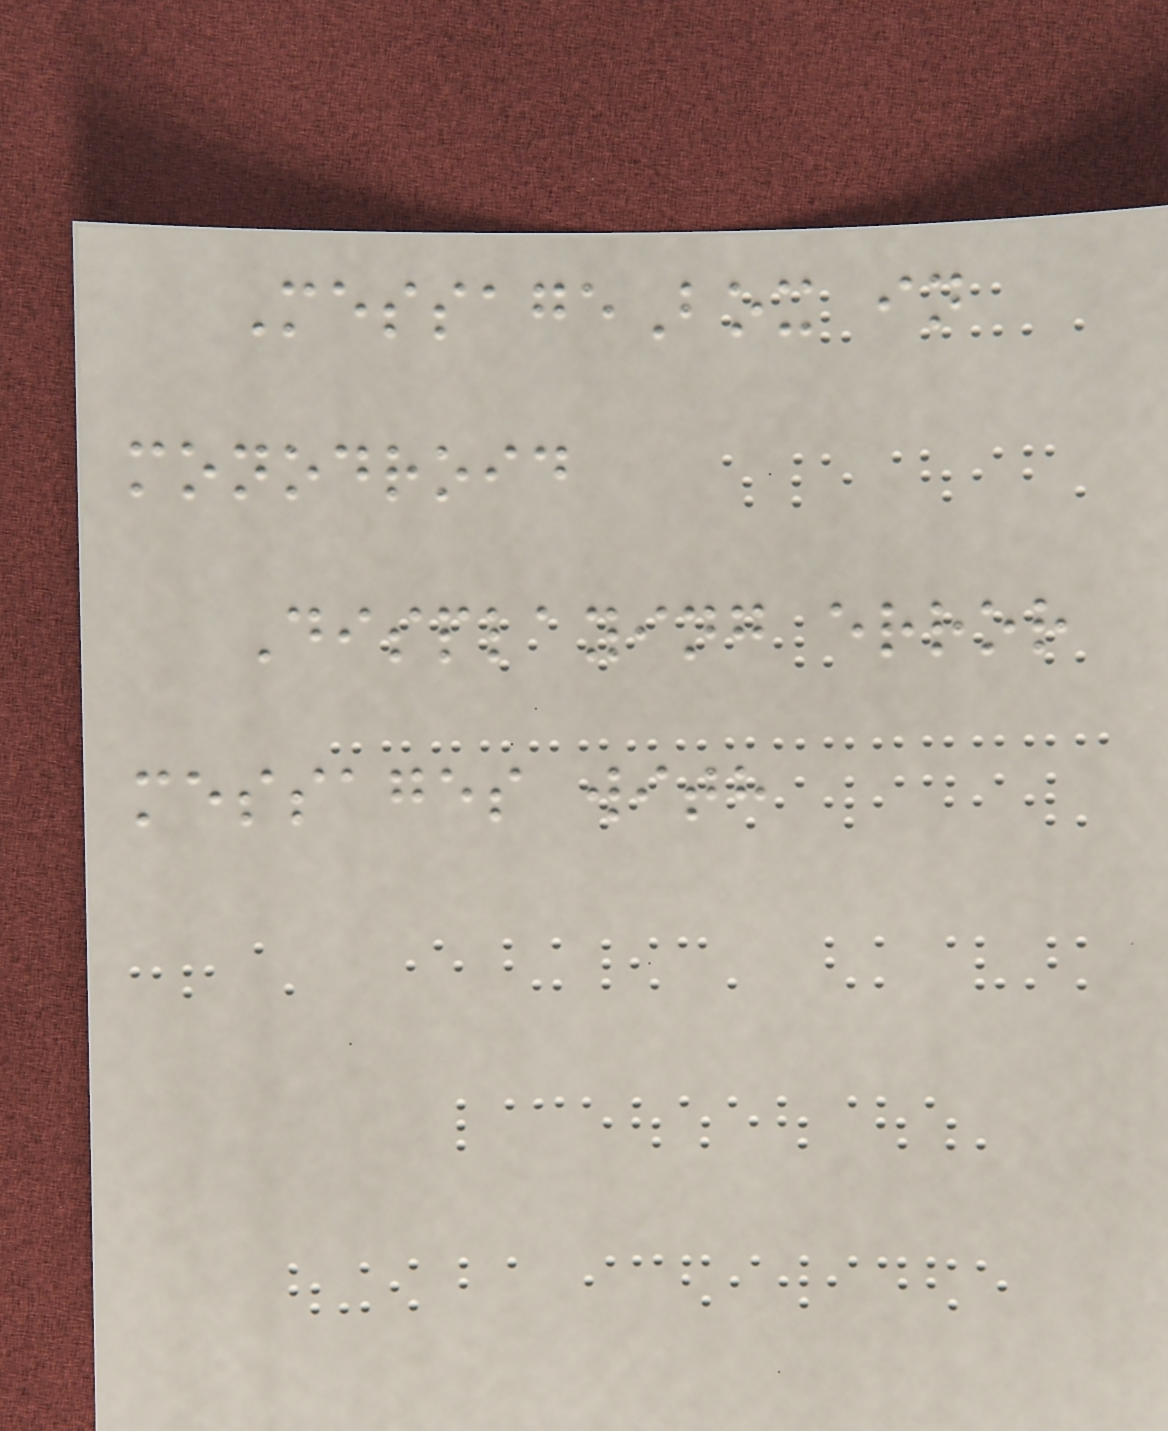MessageBox in
monodroid
Displaying error
messages with
